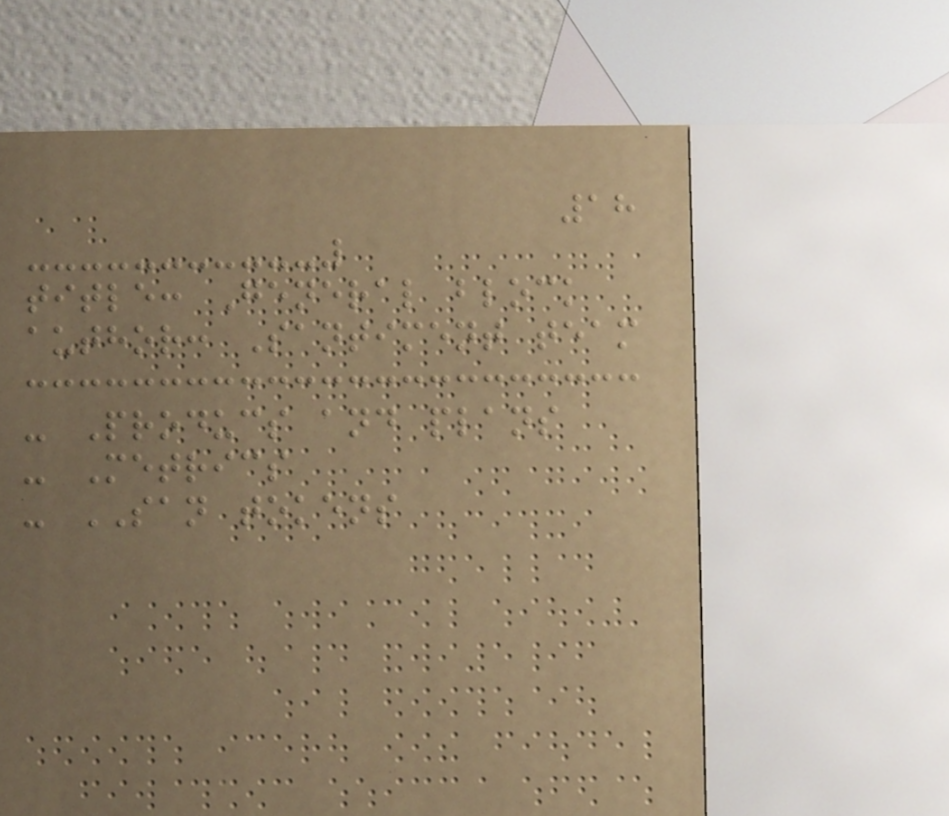18
title: General block
author: Santiment team
- Producs and plans
- Metrics
- SAN tokens
